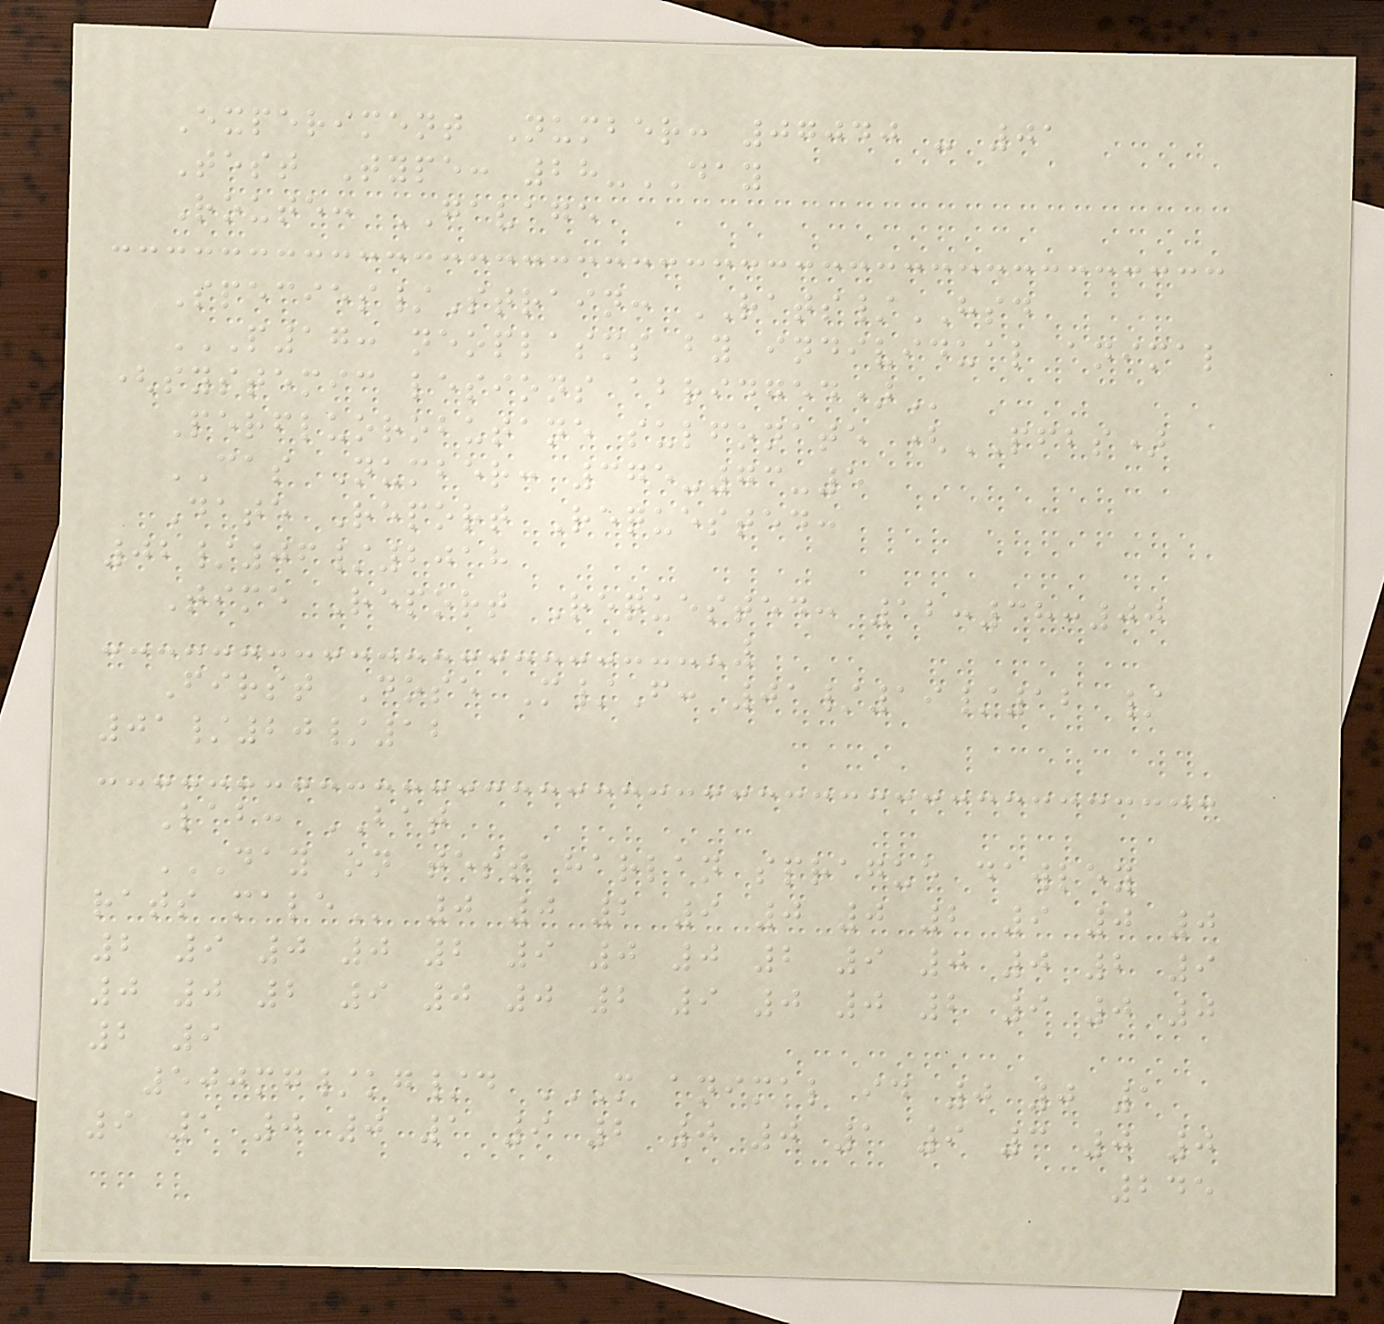Experiment Number: 07040 - 01
Test Type: 28-DAY
Route: GAVAGE
Species/Strain: RATS/HSD
P17: NEOPLASMS BY INDIVIDUAL ANIMAL
(SYSTEMIC LESIONS ABRIDGED)
Perfluorobutane sulfonate (PFBS)
CAS Number: 375-73-5
Date Report Requested:
02/06/2018
Time Report Requested: 12:38:00
First Dose M/F: 01/19/12 /
01/20/12
Lab: BAT
DAY ON TEST HARLAN SPRAGUE DAWLEY
RATS MALE 0 0 2 9 0 0 2 9 0 0
2 9 0 0 2 9 0 0 2 9 0 0 2 9
0 0 2 9 0 0 2 9 0 0 2 9 0 0
2 9
500mg/kg/d M ANIMAL ID 0 0 1
9 1 0 0 1 9 2 0 0 1 9 3 0 0
245
